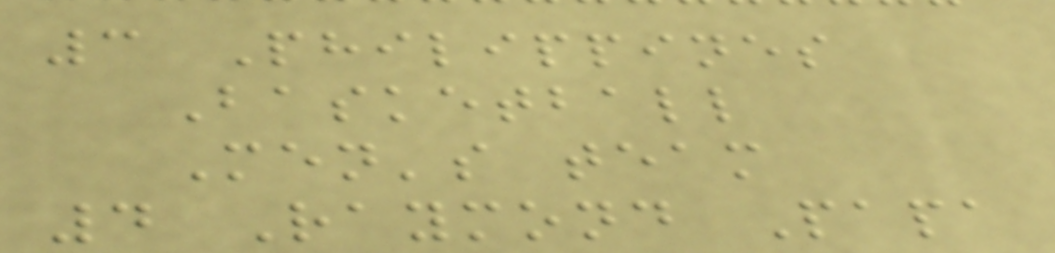3 Philippines
Basketball
Men's team
4 Raymond Papa
